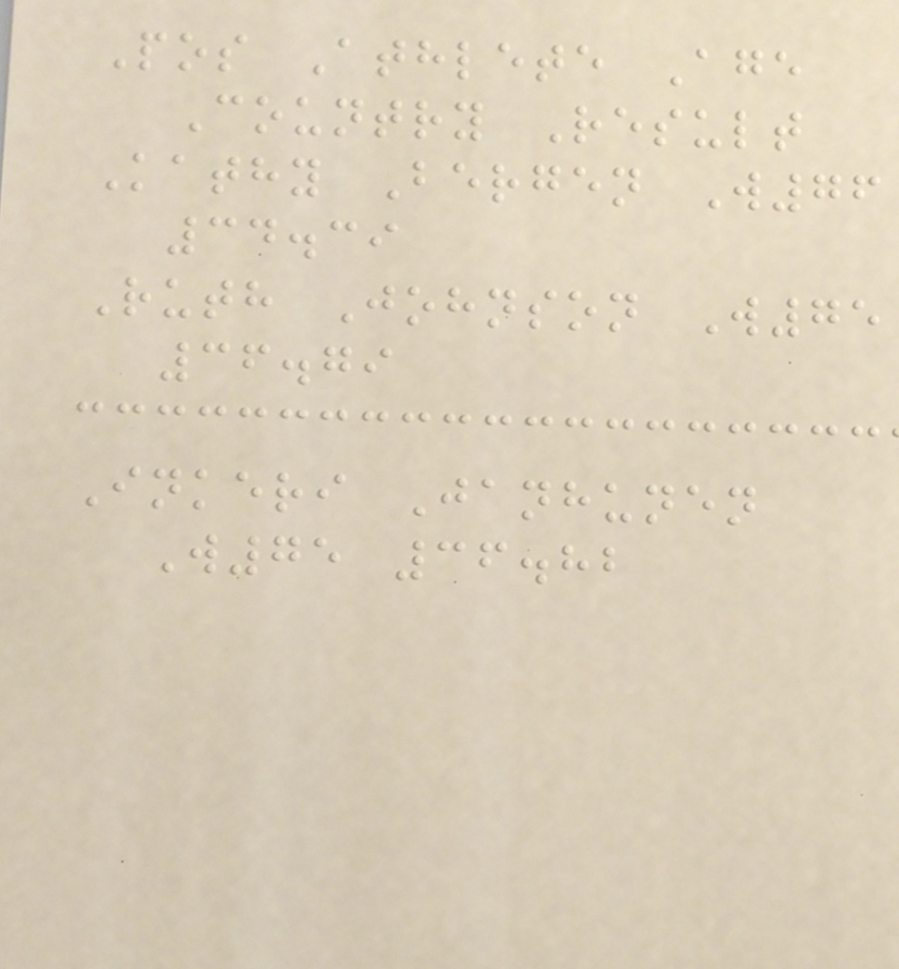Pos Athlete Age
Country Result
Kathy Bergen W76
34.39
Ruth Johnson W75
36.79
Inkeri Janhunen
W75 36.82
